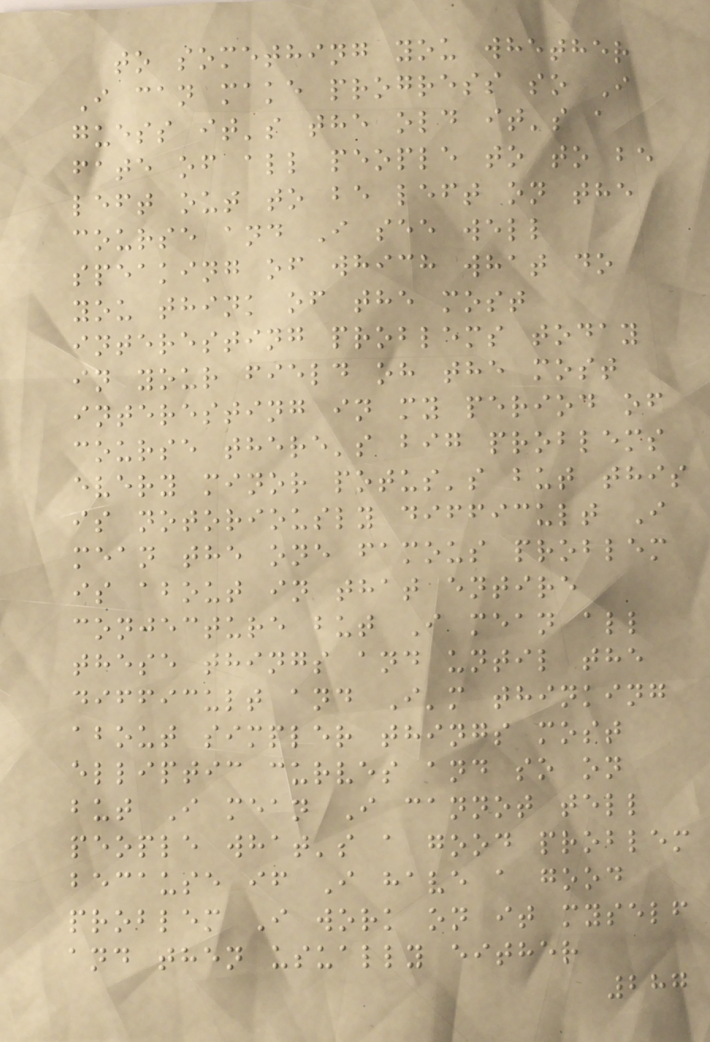to something you whether
I can make progress so I
guess it's the old it's a
fate of all people to to be
left out to be left on the
course and I see well
speaking of which what do
you think of the most
interesting problems today
in your field oh the most
interesting in my period of
course there's big problems
every minor potus's but this
is notoriously difficult I
mean the one famous problem
is about in that entire
conjecture but I mean all
these things and until the
difficult and I'm thinking
about simpler things most
elliptic curves and so on
but I mean I cannot tell
people what's a good problem
because if I have a good
problem I work on it myself
and then usually either
287
